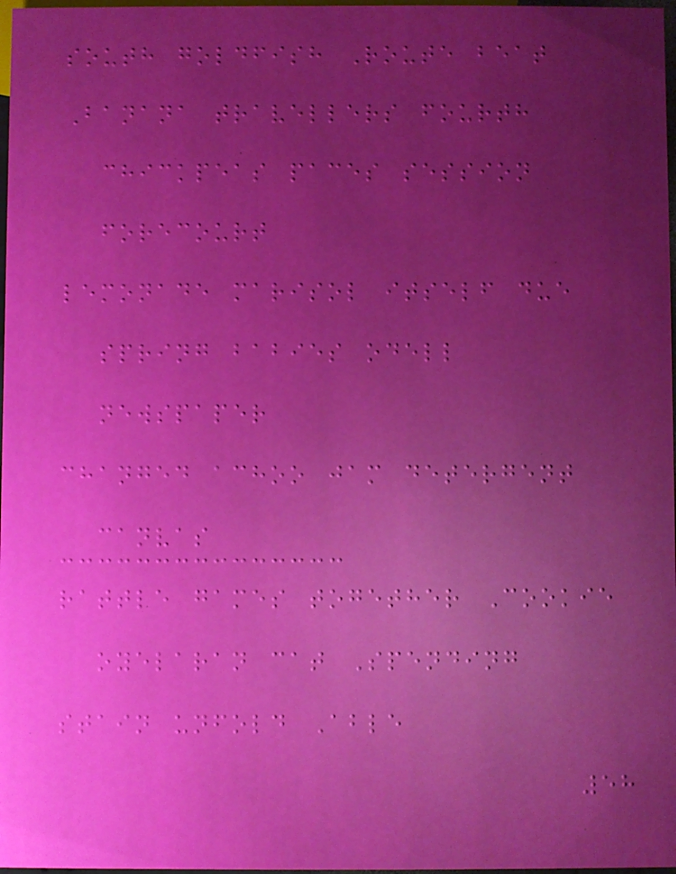south goldfish Route beat
Banana travellers fourth
chickpeas paces session
forecourt
lemonade marisol itself due
spring babies odell
newspaper
changed achoo jam detergent
canvas
rattle games together Cookie
oyelaran cat Spending
stain unfold Able
58
